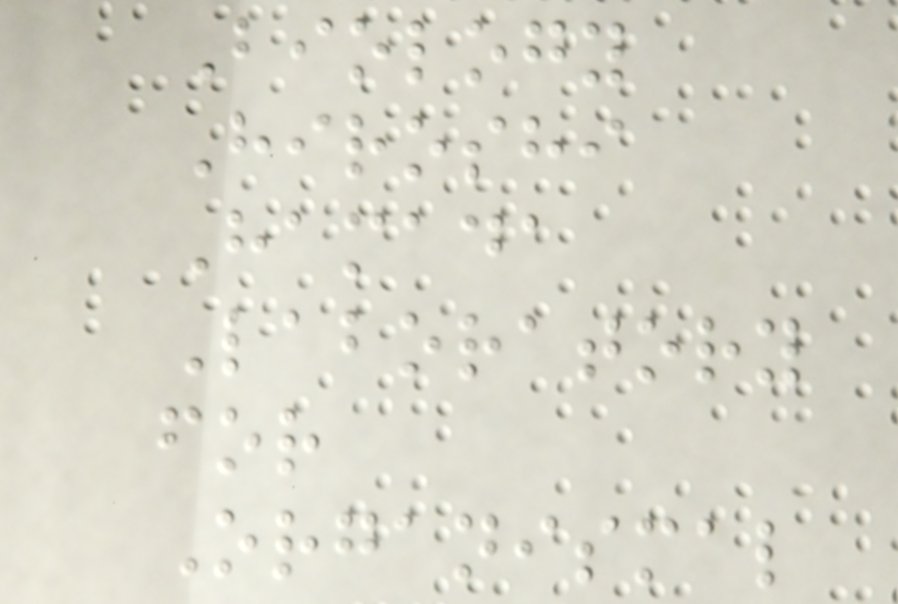Biology
Hiroshi
Hamada
Laboratory
for
Organismal
